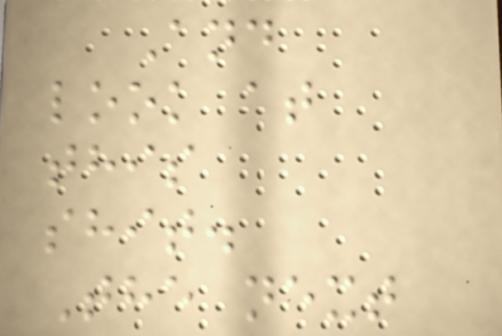And
look at
this
shit.
The next
